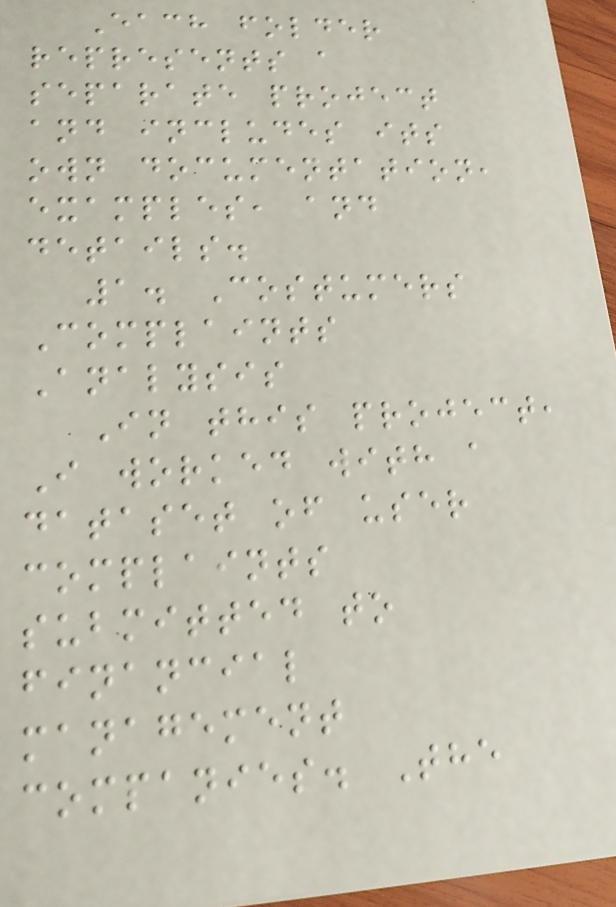Each folder
represents a
separate project
and includes its
own documentation,
examples, and
details.
1. Costumers
Complaints
Analysis
In this project,
I worked with a
dataset of user
complaints
submitted to
financial
management
companies. The
